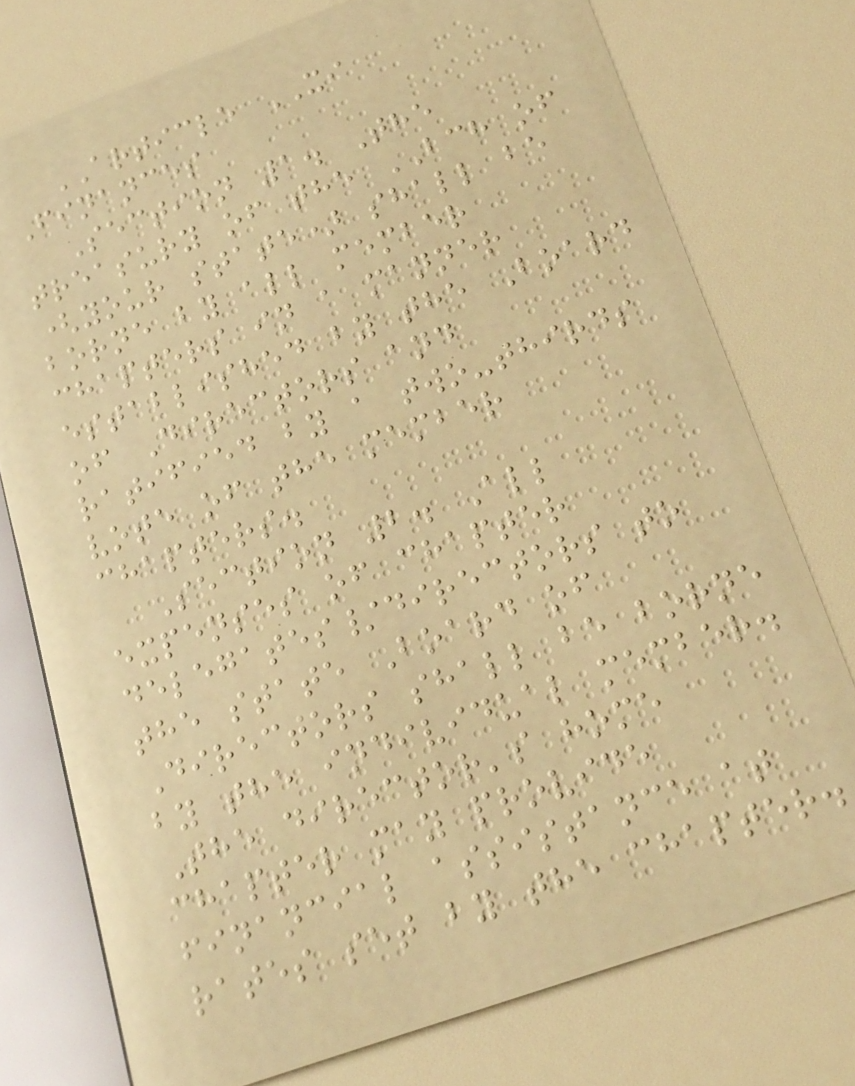ARTICLE XI
Finances
Section 1. The
treasury of the BCH of
(your state) shall be
borne by all member
chapters in a manner
established by the Board
of Directors and
ratified by a two-thirds
vote of the member
chapters.
Section 2. All
expenses of chapter
delegates/directors to
the state Board of
Directors shall be borne
by the individual member.
The director's home
chapter may provide
financial assistance at
rates set by the chapter.
